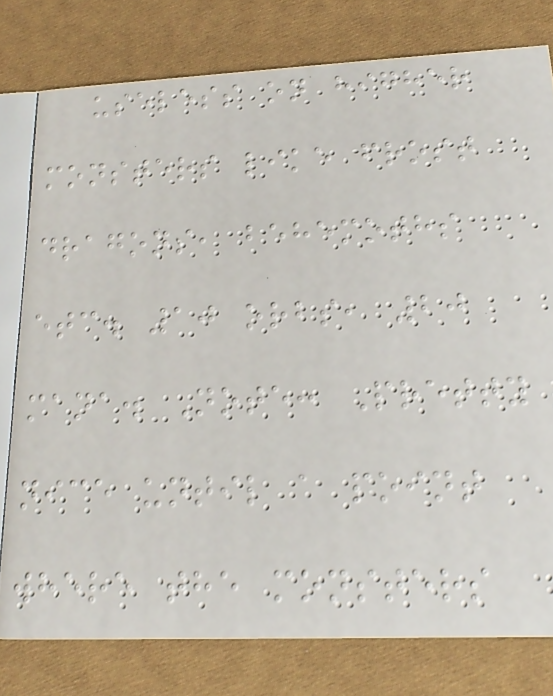useless on higher
monsters like frost
dragons, behemoths
etc. 10 orbs, 20
mana. Note: Pretty
nice until a point
where the monsters
